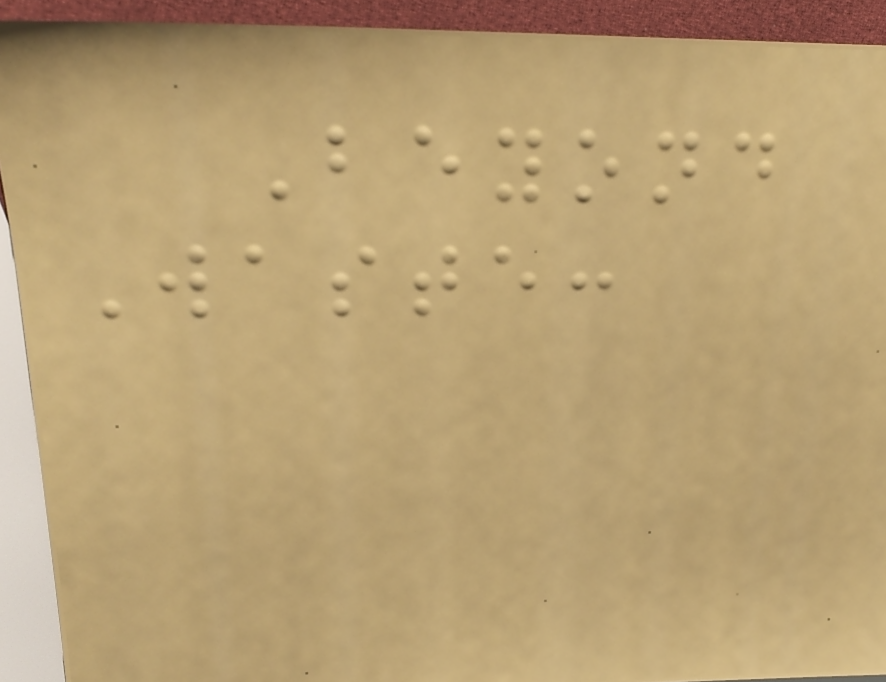Beyond
Waste:
